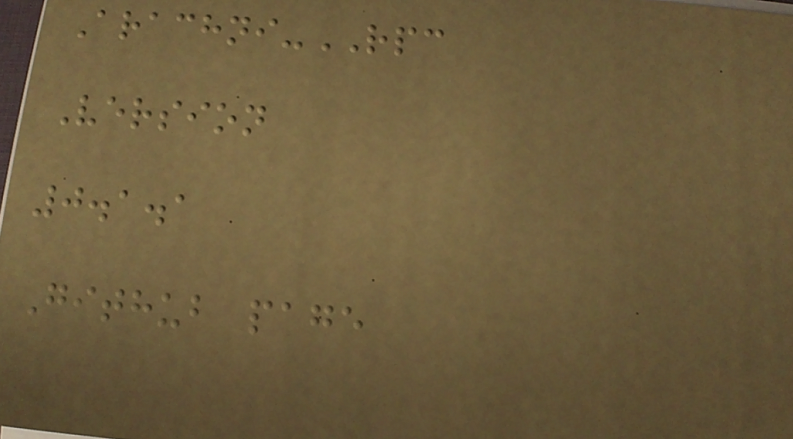Arachni-RPC
Version
0.1.1
Github page
